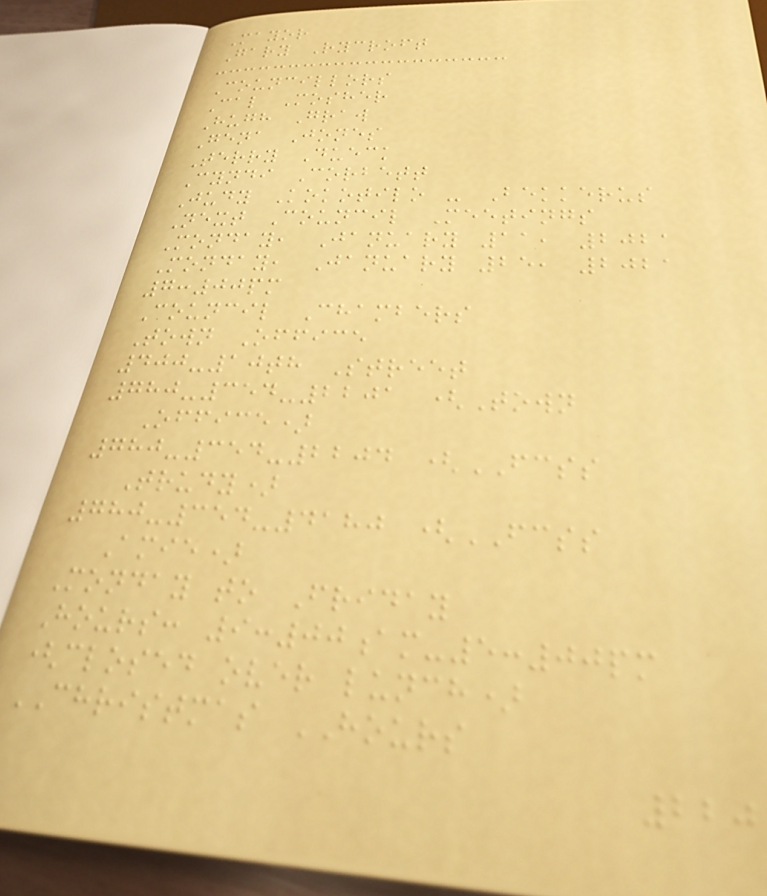Mayor
Gary Rycroft
Councillors
Cal Mosher
Hugh Graw
Gena Jones
Terry Dueck
Cyndi Corbett
Judy Kokotilo - Bekkerus
Next Council Meetings
Monday, January 11, 2021
Monday, January 25, 2021
7:00pm
Council Chambers
Town Office
400-10th Street
780-354-2201 (Town
Office)
780-354-2204 (FCSS
Trudy)
780-354-4180 (FCSS
Amie)
Monday to Friday
Hours: 9:00am-5:00pm
(closed over lunch)
CHRISTMAS HOURS
220
